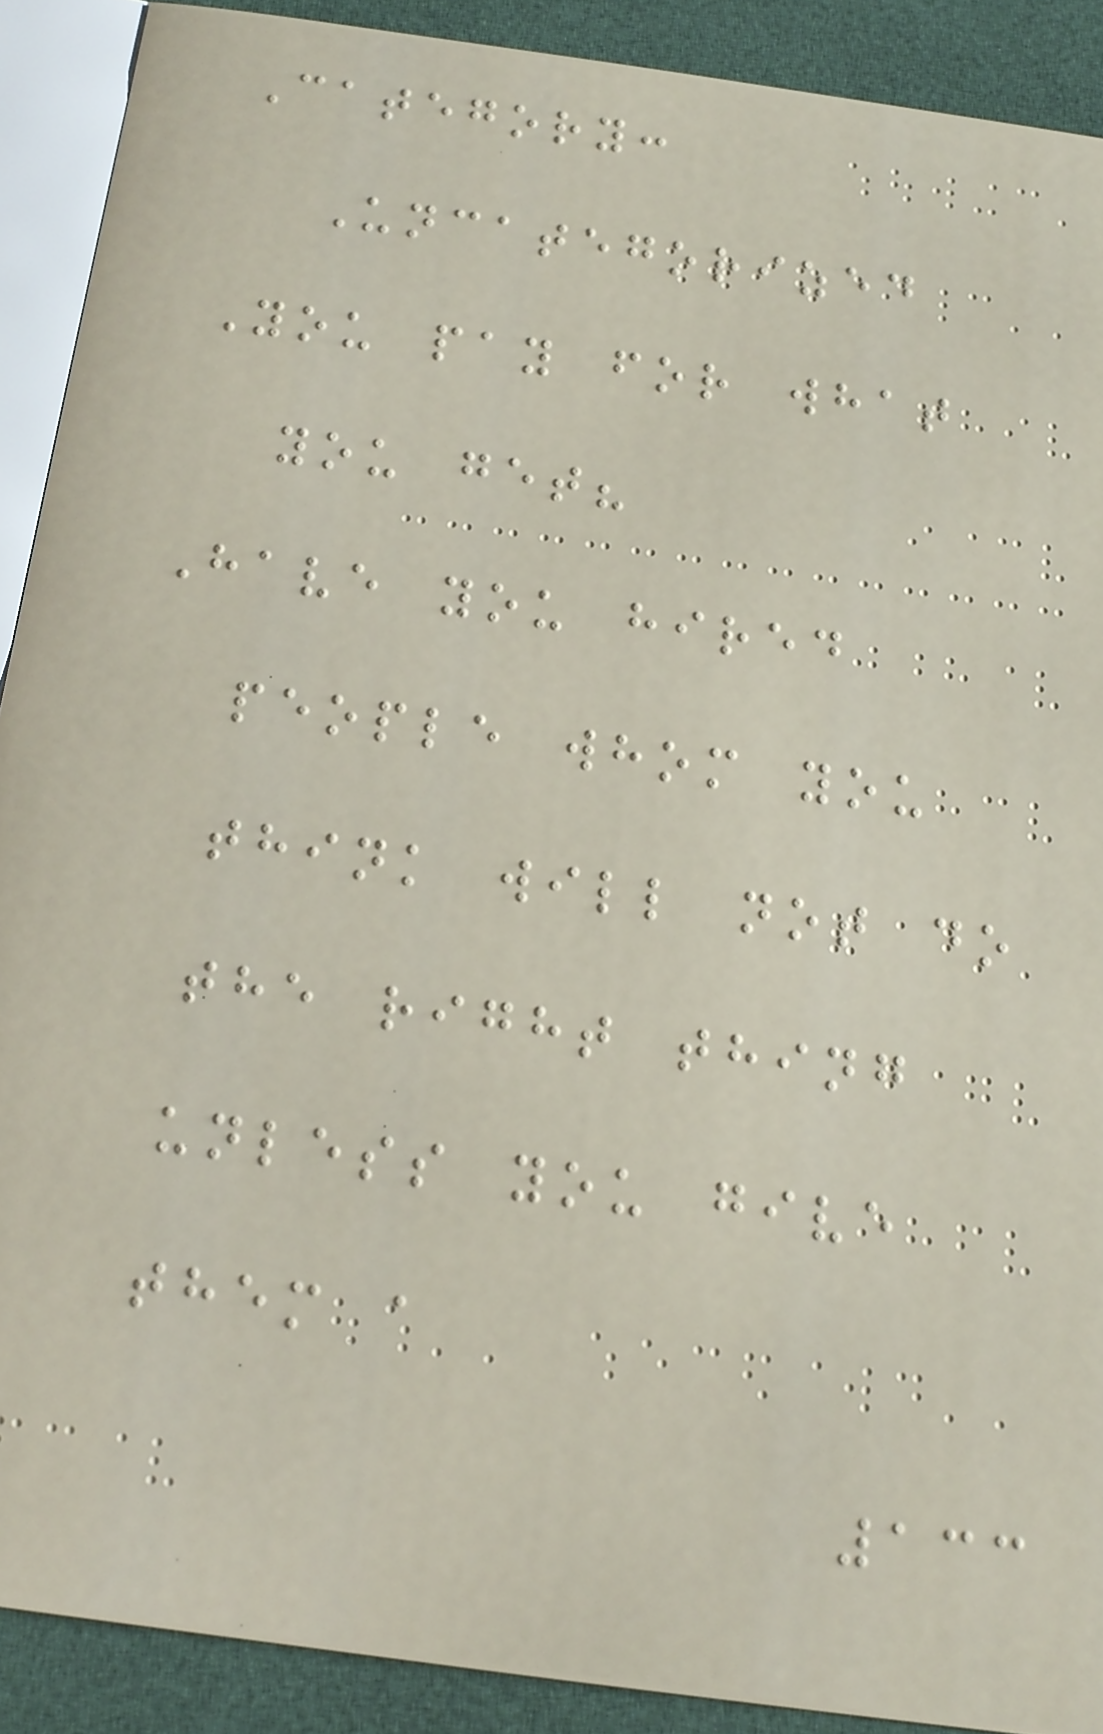Category:
Uncategorized
You pay for what
you get?
Have you hired
people whom you
think will not do
the right thing
unless you give
them a
133
